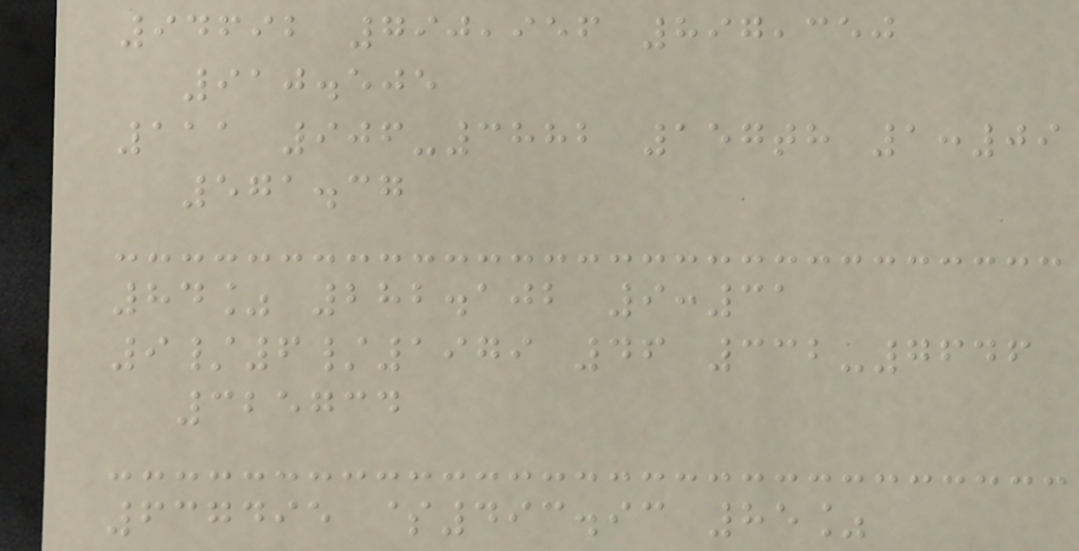94692 790,956 897,350
910.505
111 906-3882 157th 1:09
571.37
84% 282.102 9:31
9/6/1979 46 332-7646
325734
637495 $493.93 85%
